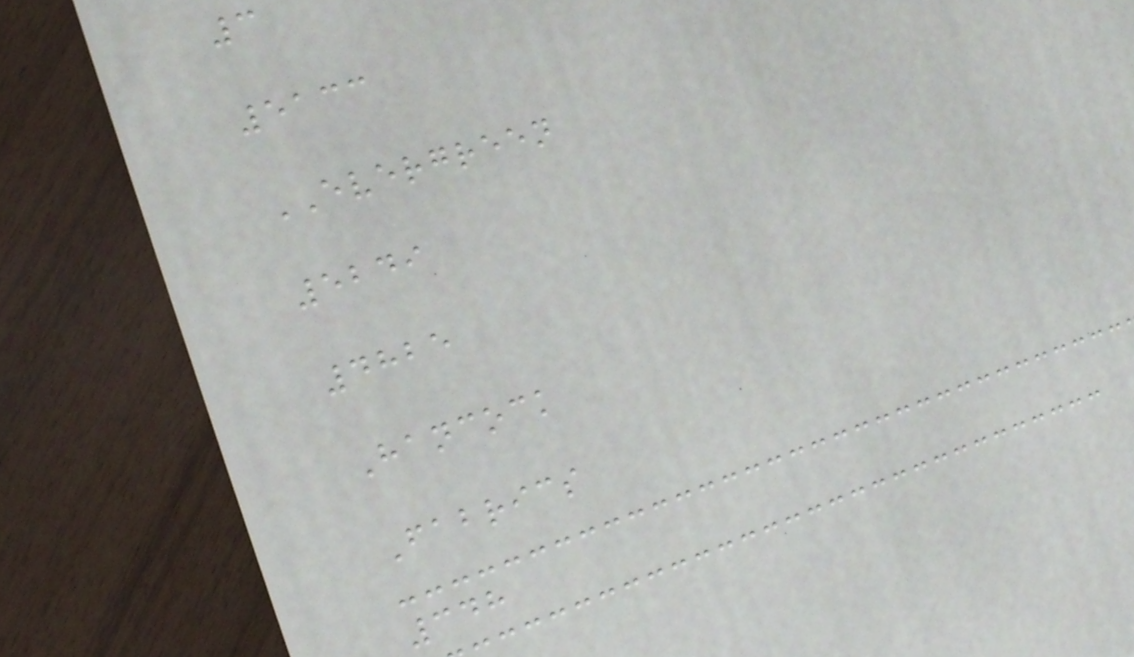3
5133
EVERGREEN
5249
4825
Hancock
Fabrics
348
